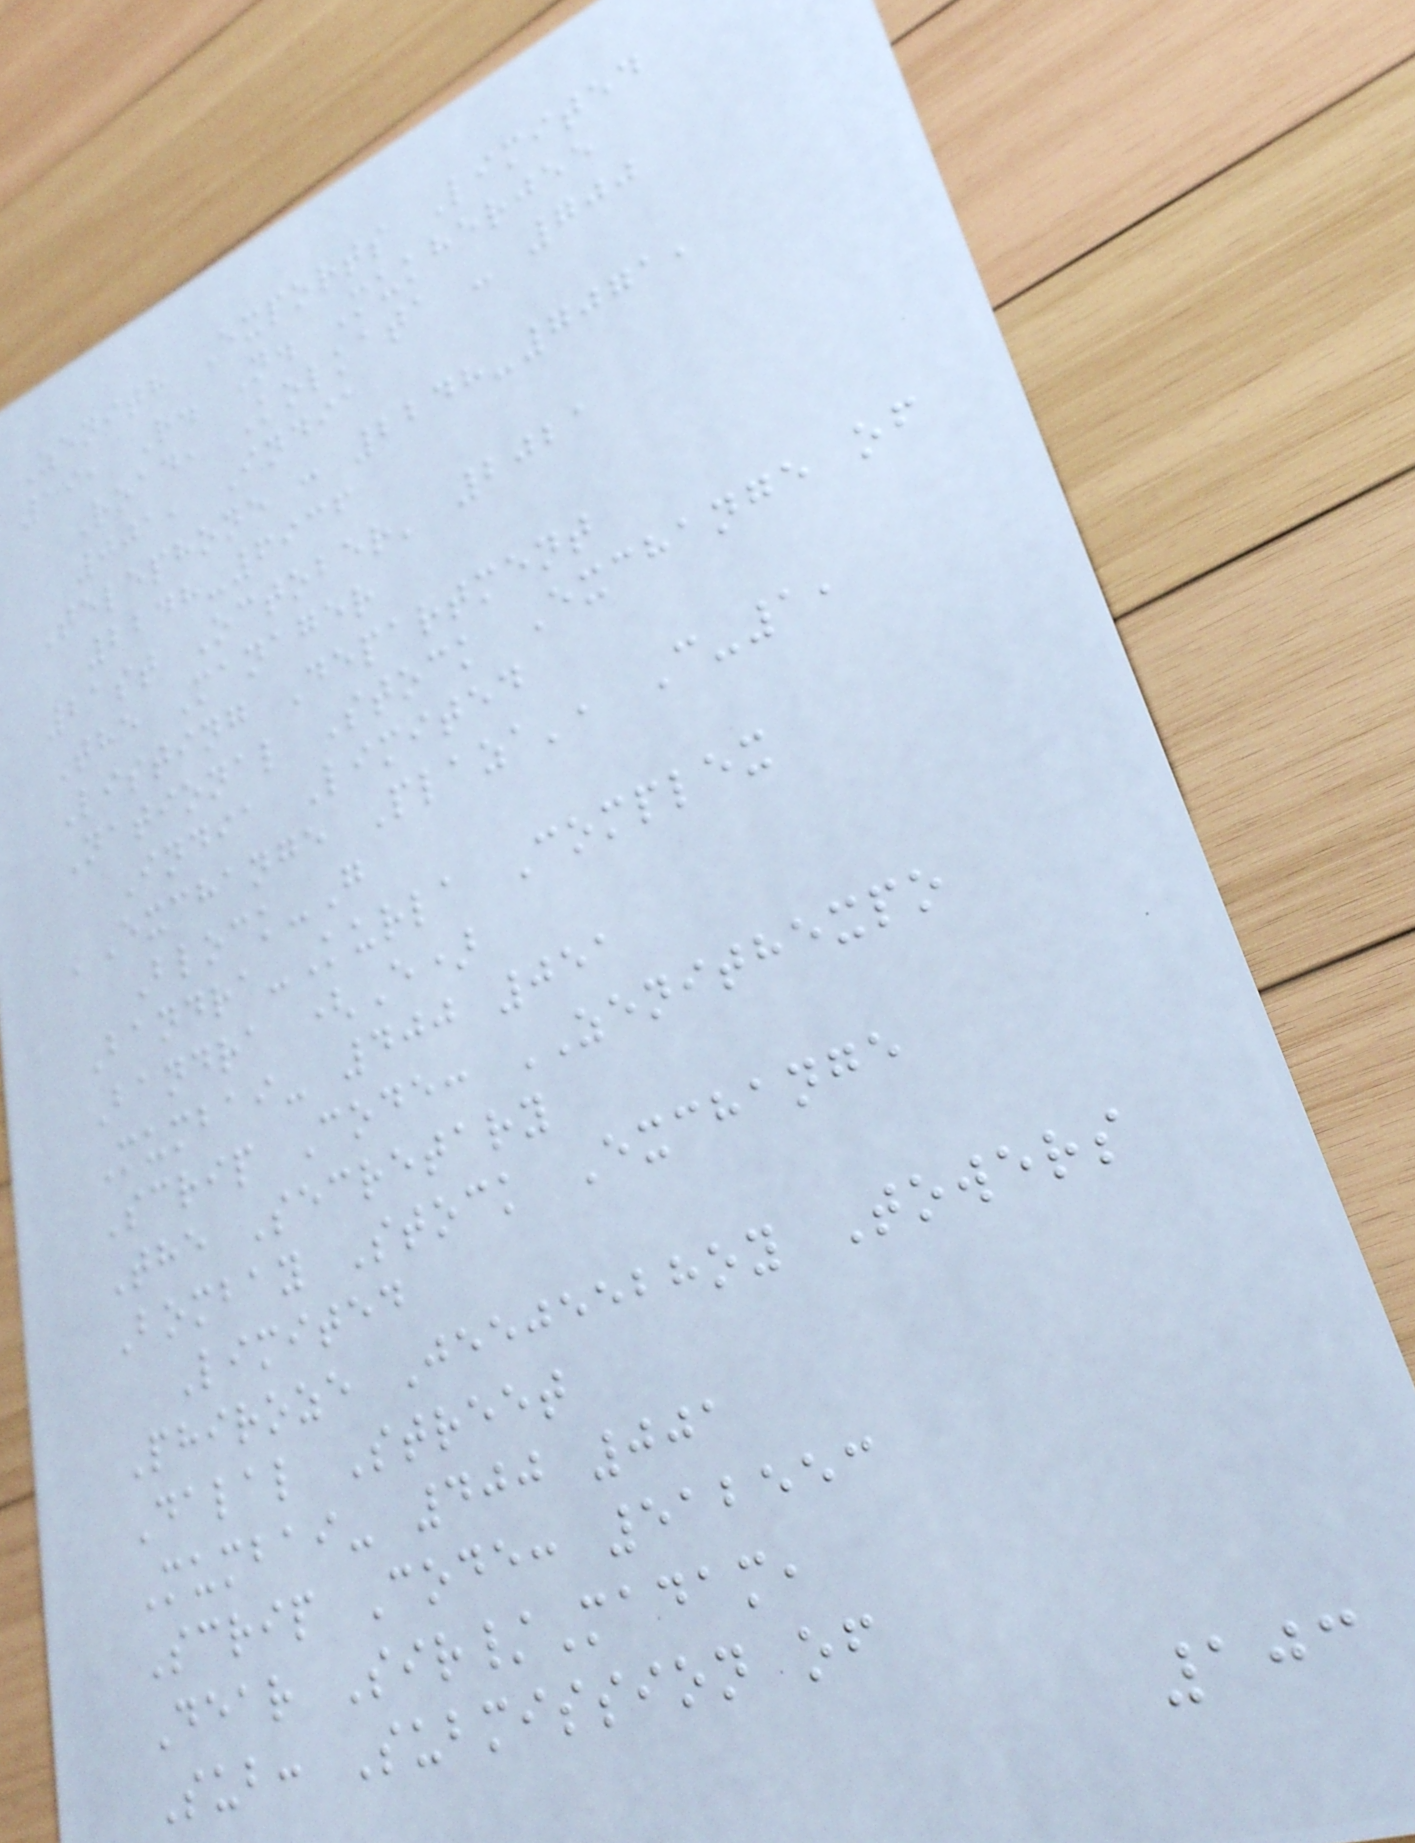Zenith Exports Limited
19, R. N. Mukherjee
Road, Kolkata - 700
001, India
Telephone : 2248-7071,
2248-6936
21st October' 2021
The Manager
Listing Department
National Stock Exchange of
India Limited
'Exchange Plaza', C-1,
Block-G
Bandra-Kurla Complex
Bandra (E)
Mumbai- 400 051
Scrip Code: ZENITHEXPO
The Secretary
Bombay Stock Exchange
Limited
Phiroze Jeejeebhoy Towers
Dalal Street
Mumbai- 400 001
Scrip Code: 512553
Dear Sir/Madam,
Sub: Submission of
103
